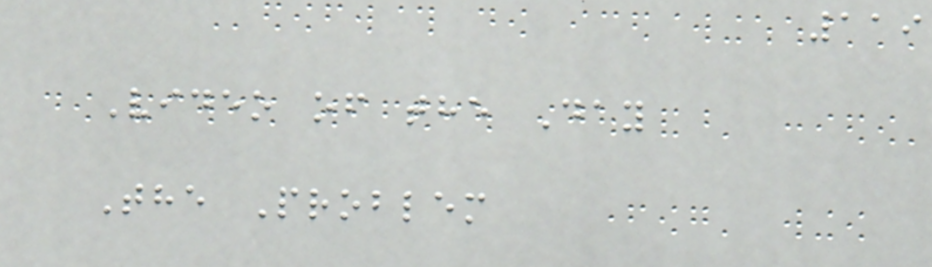119
Video of the Day
The Problem
